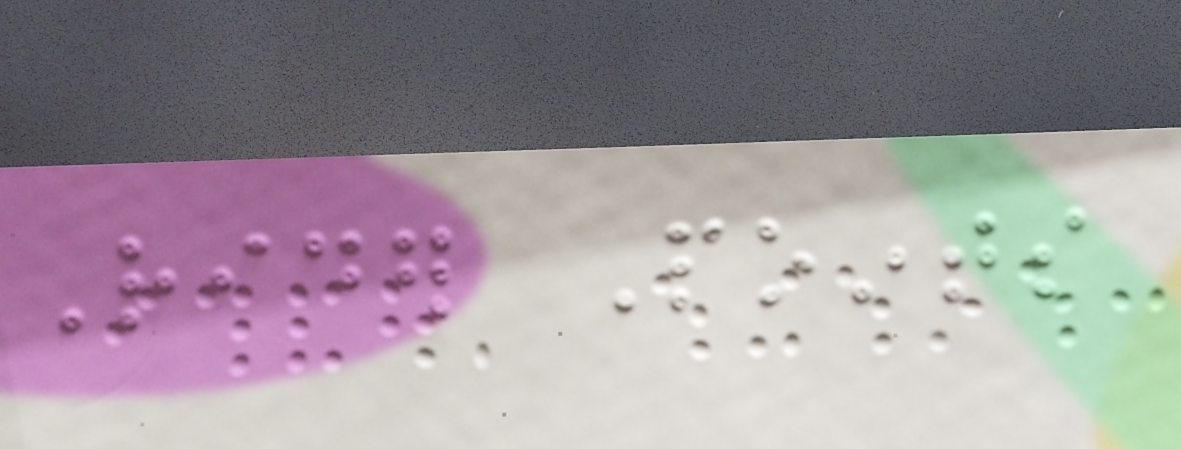Rider Points
